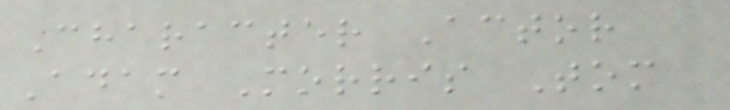Character Actor
Adam Morris Tom
